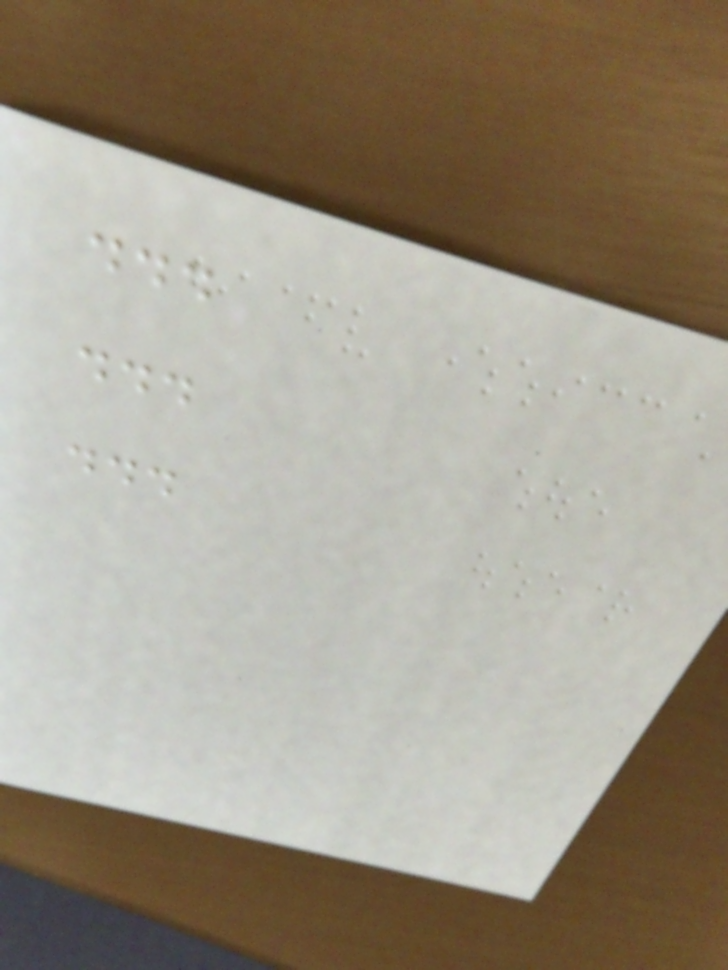...
...
...
